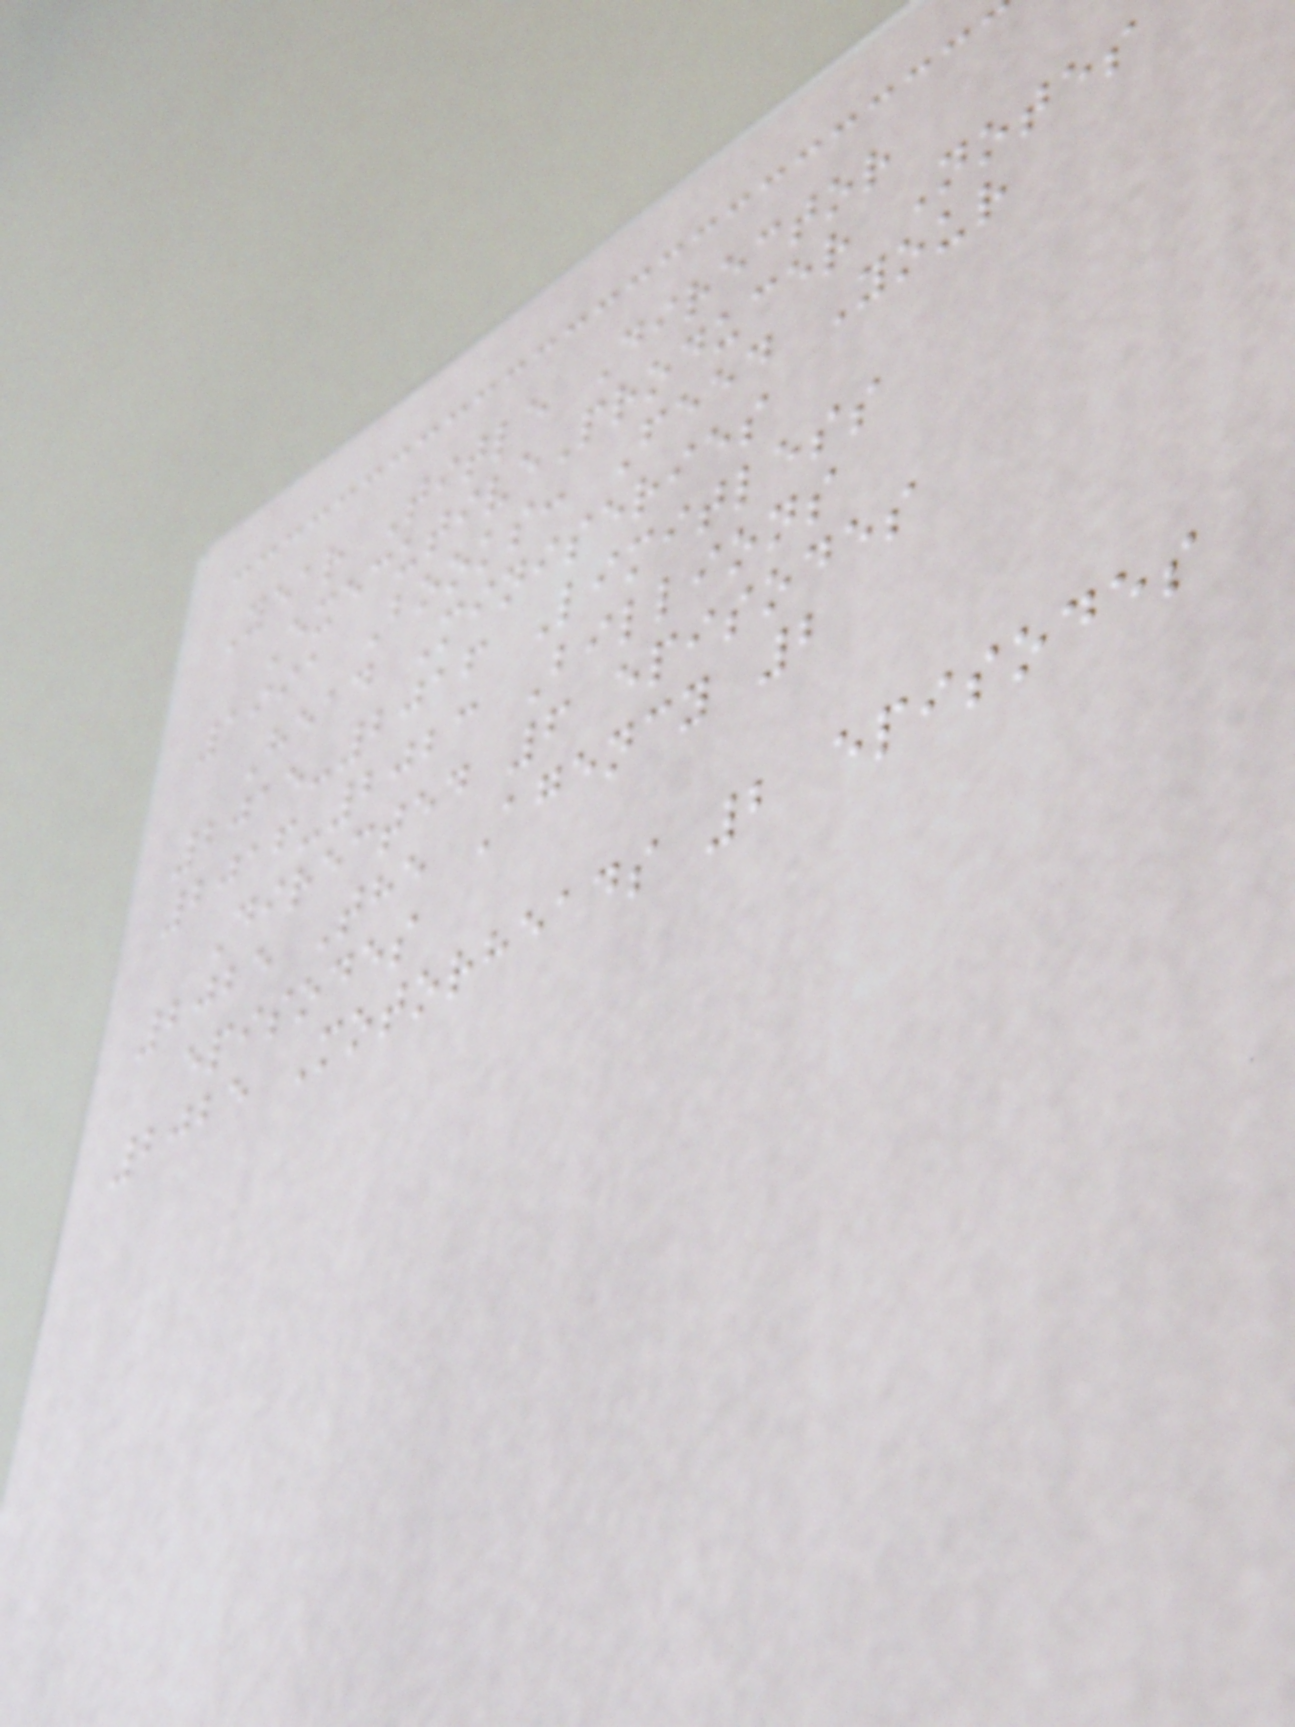Year Title Director
ExecutiveProducer Notes
1991 Books: Feed Your
Head Miniseries
2015-2016 Limitless
2016-2023 Billions
Directed 6 episodes
2025 The Agency 2
episodes
2025 Motorheads 2 episodes
